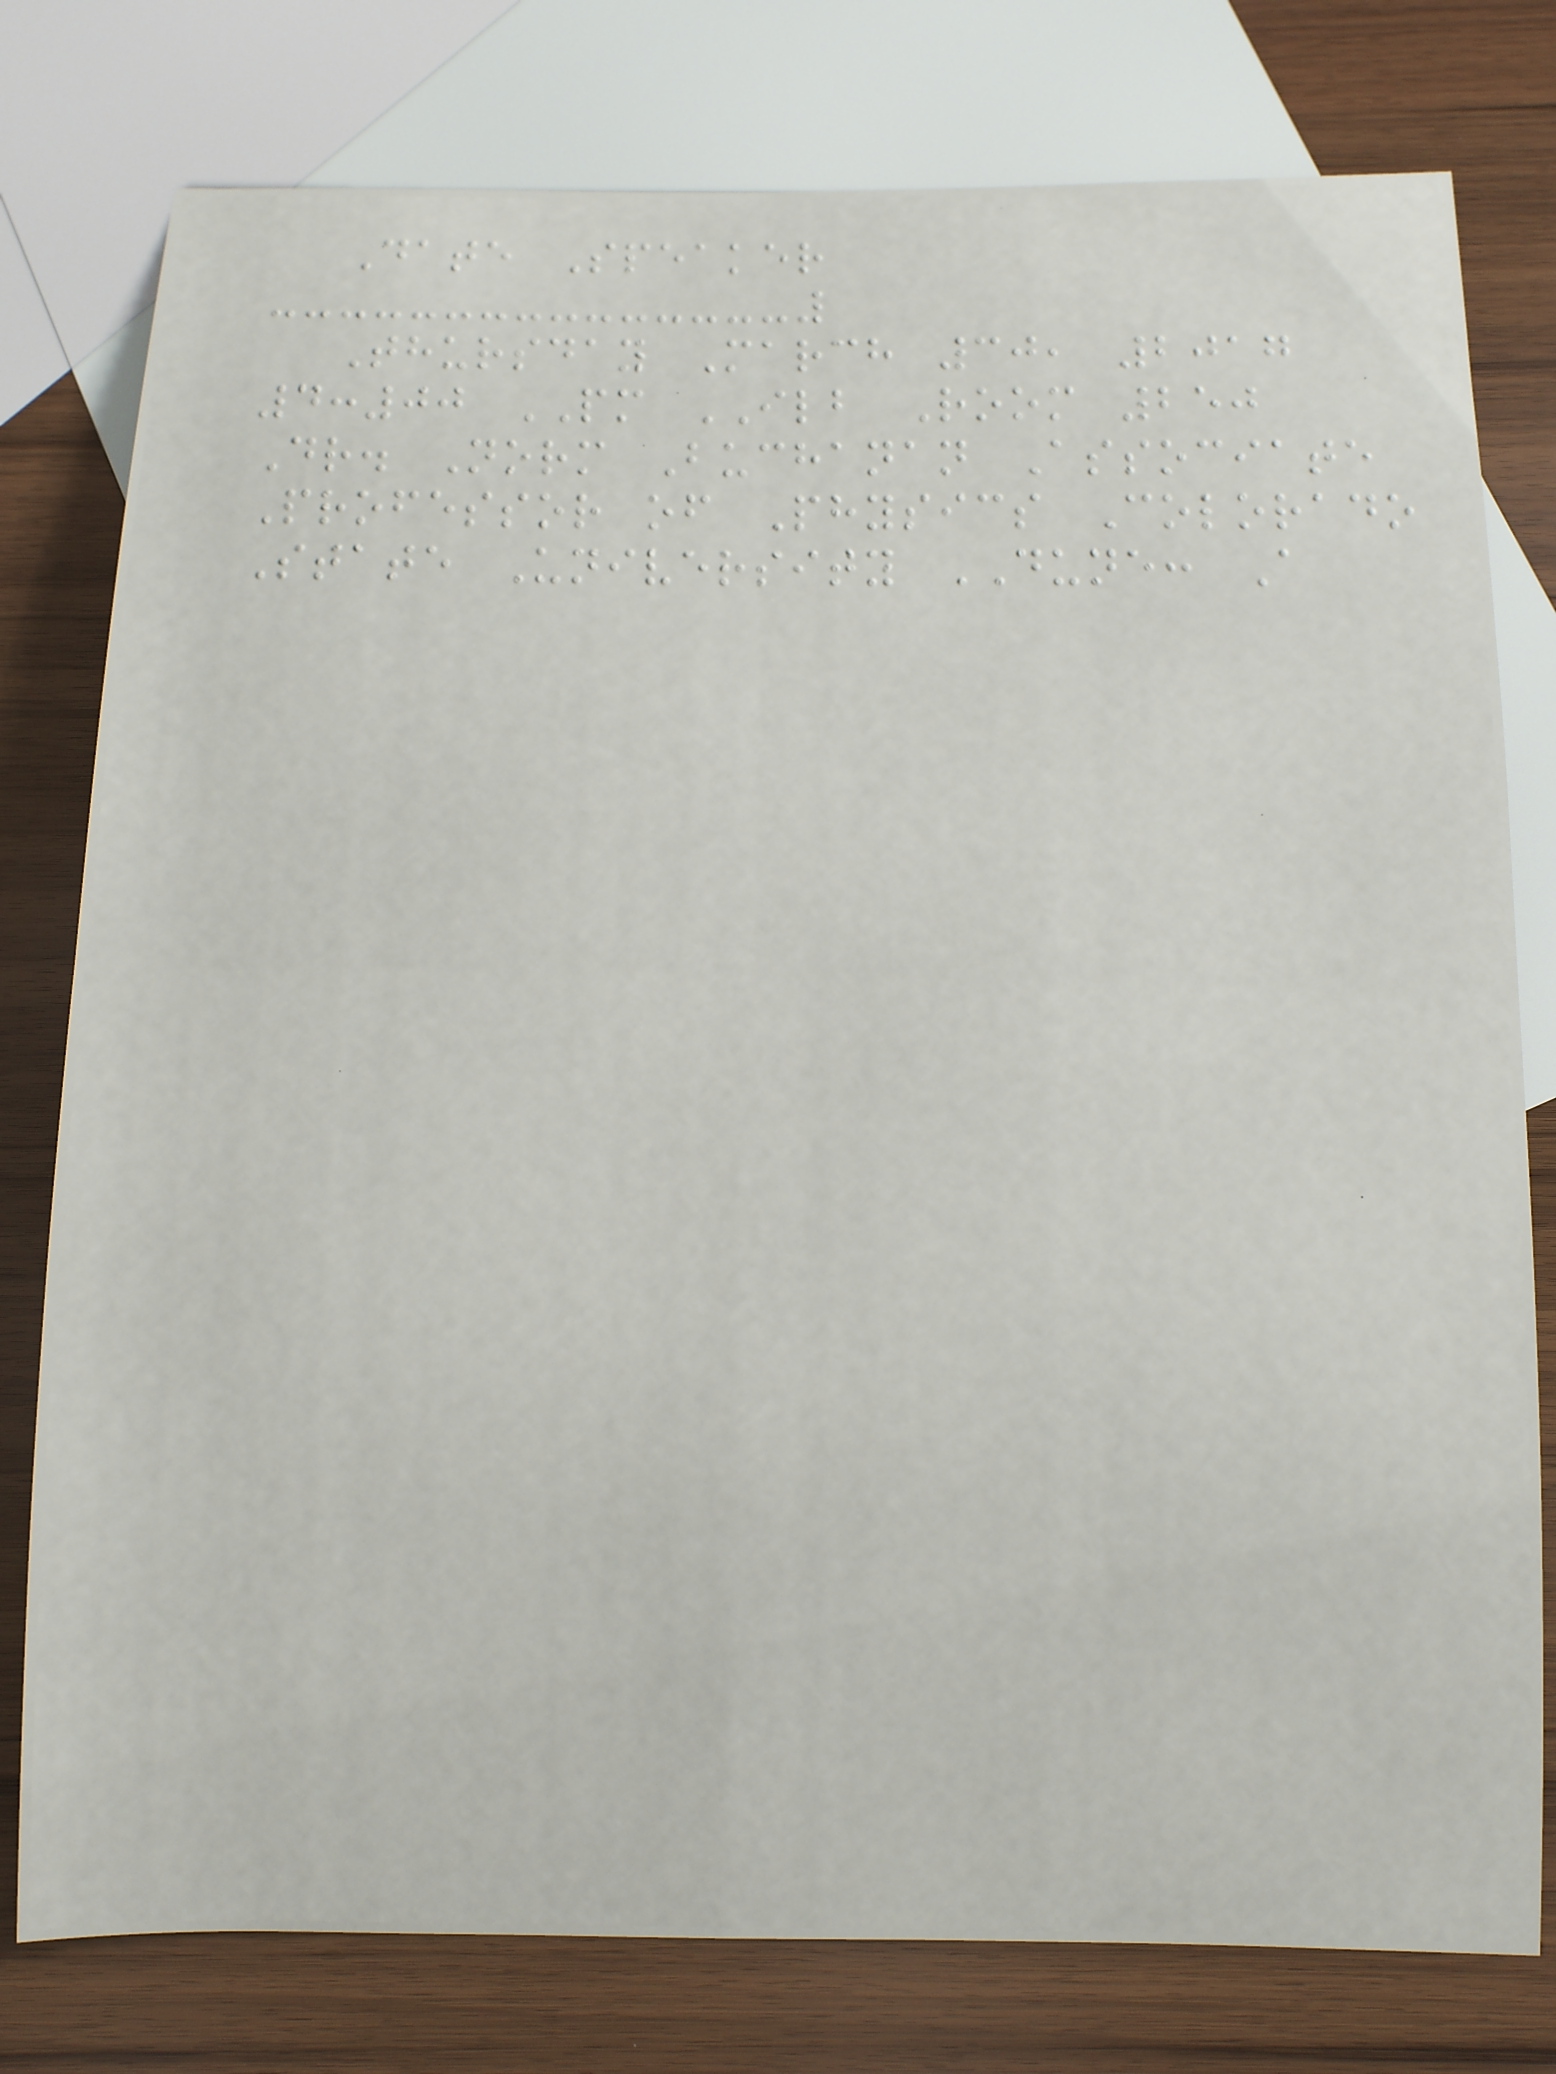Date Speaker
Thursday March 30, 2017
4:00 PM ILB Room 250
Dr. Norm Buchanan Associate
Professor of Physics Colorado
State University DUNE: A
